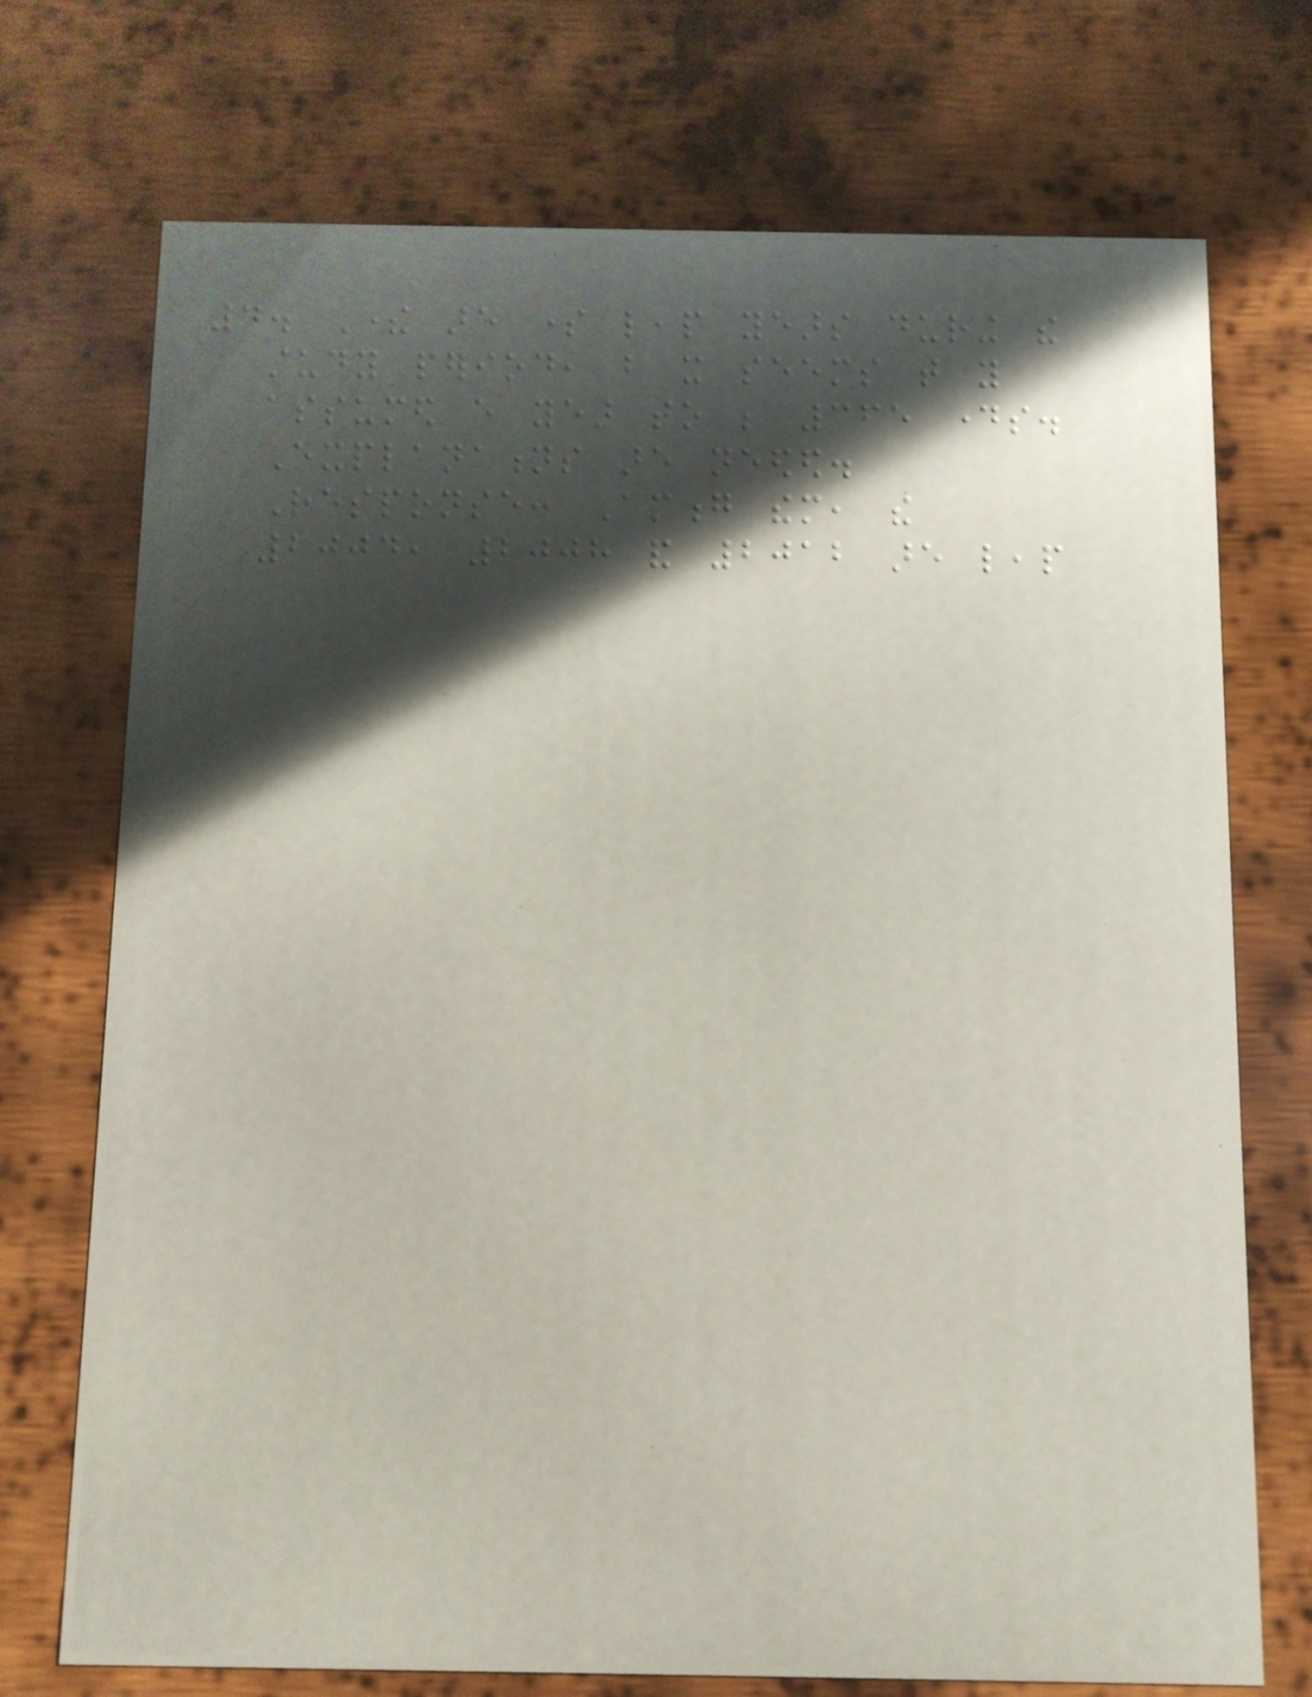4. There are some leap years during the
study period, but it seems that you
assumed every year to be 365 days.
Explanations are needed.
Response: Among them, the
2004, 2008 and 2012 are leap
